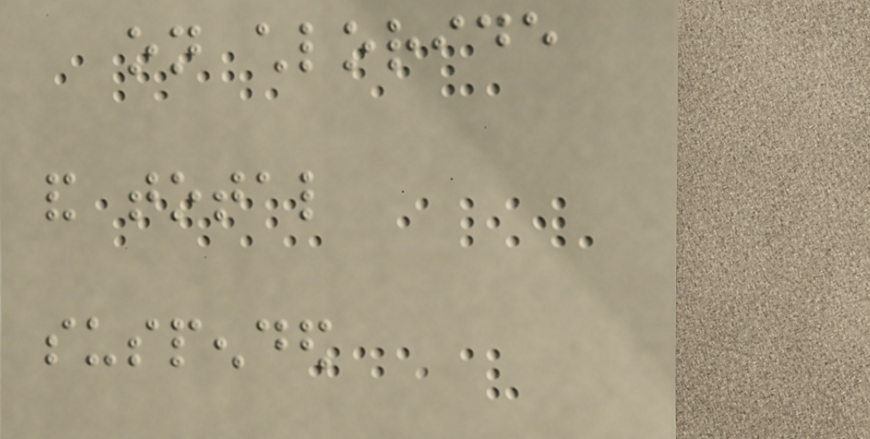on chloride
and total
suspended
